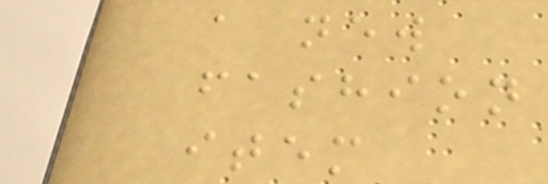a new
fashion
item
